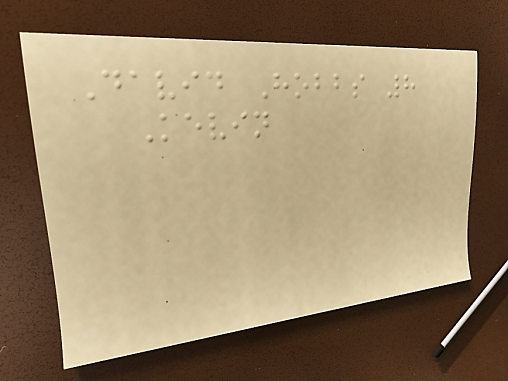David Hobbs 8
Kevin
